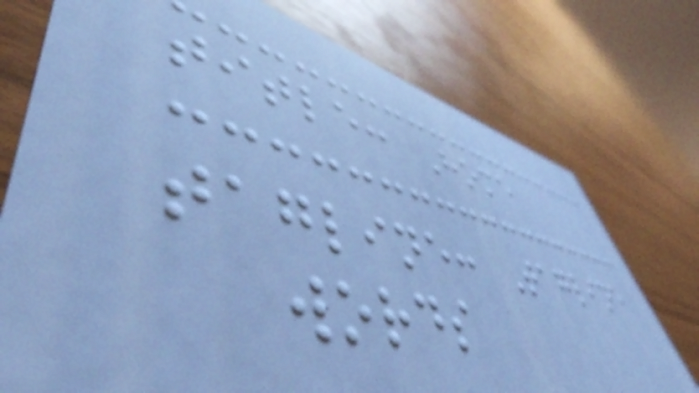title: Home
tagline: Tagline
words
